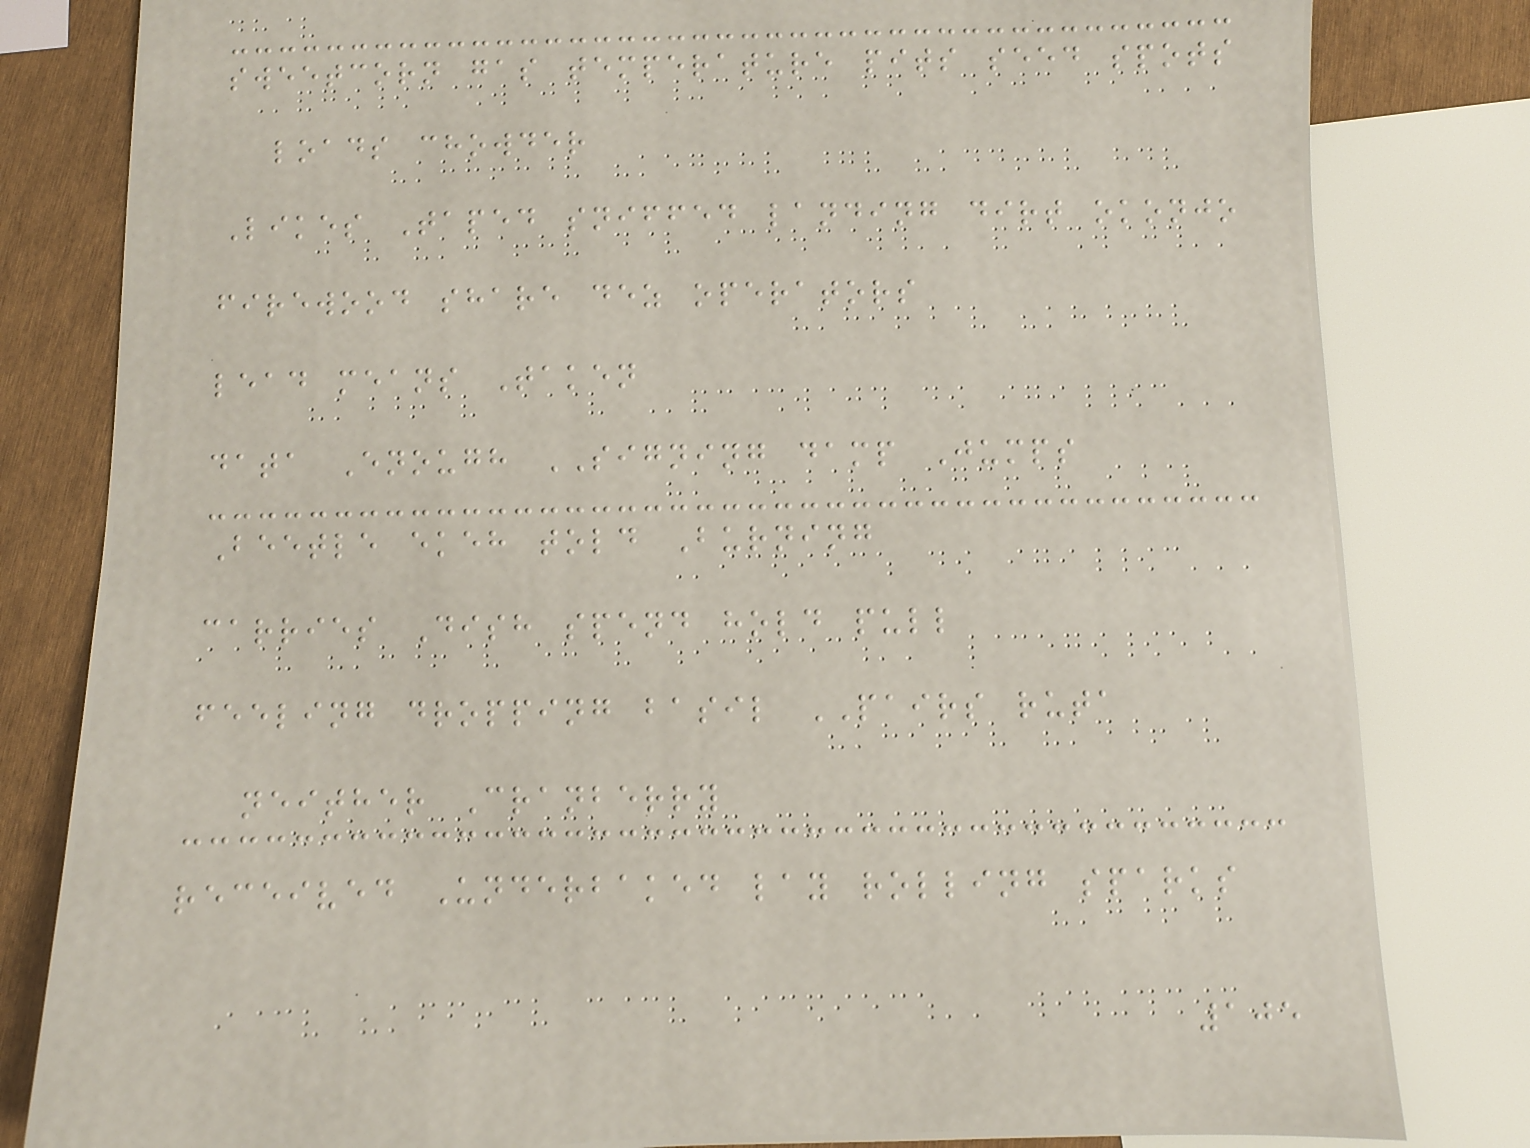sweetcorn gas temperature pits seed spots
loads chowder
Likes Taped sniffed landing dirt okonjo
firewood share dez operators
lead means Taken
data Enough SIGNING damp Jumps
Beetle ekeh told Burning
carries Dish spend hold pull
feeling dropping basil PAIRS ruta
neither Cranberry
received Underbaked lay rolling sparks
105
